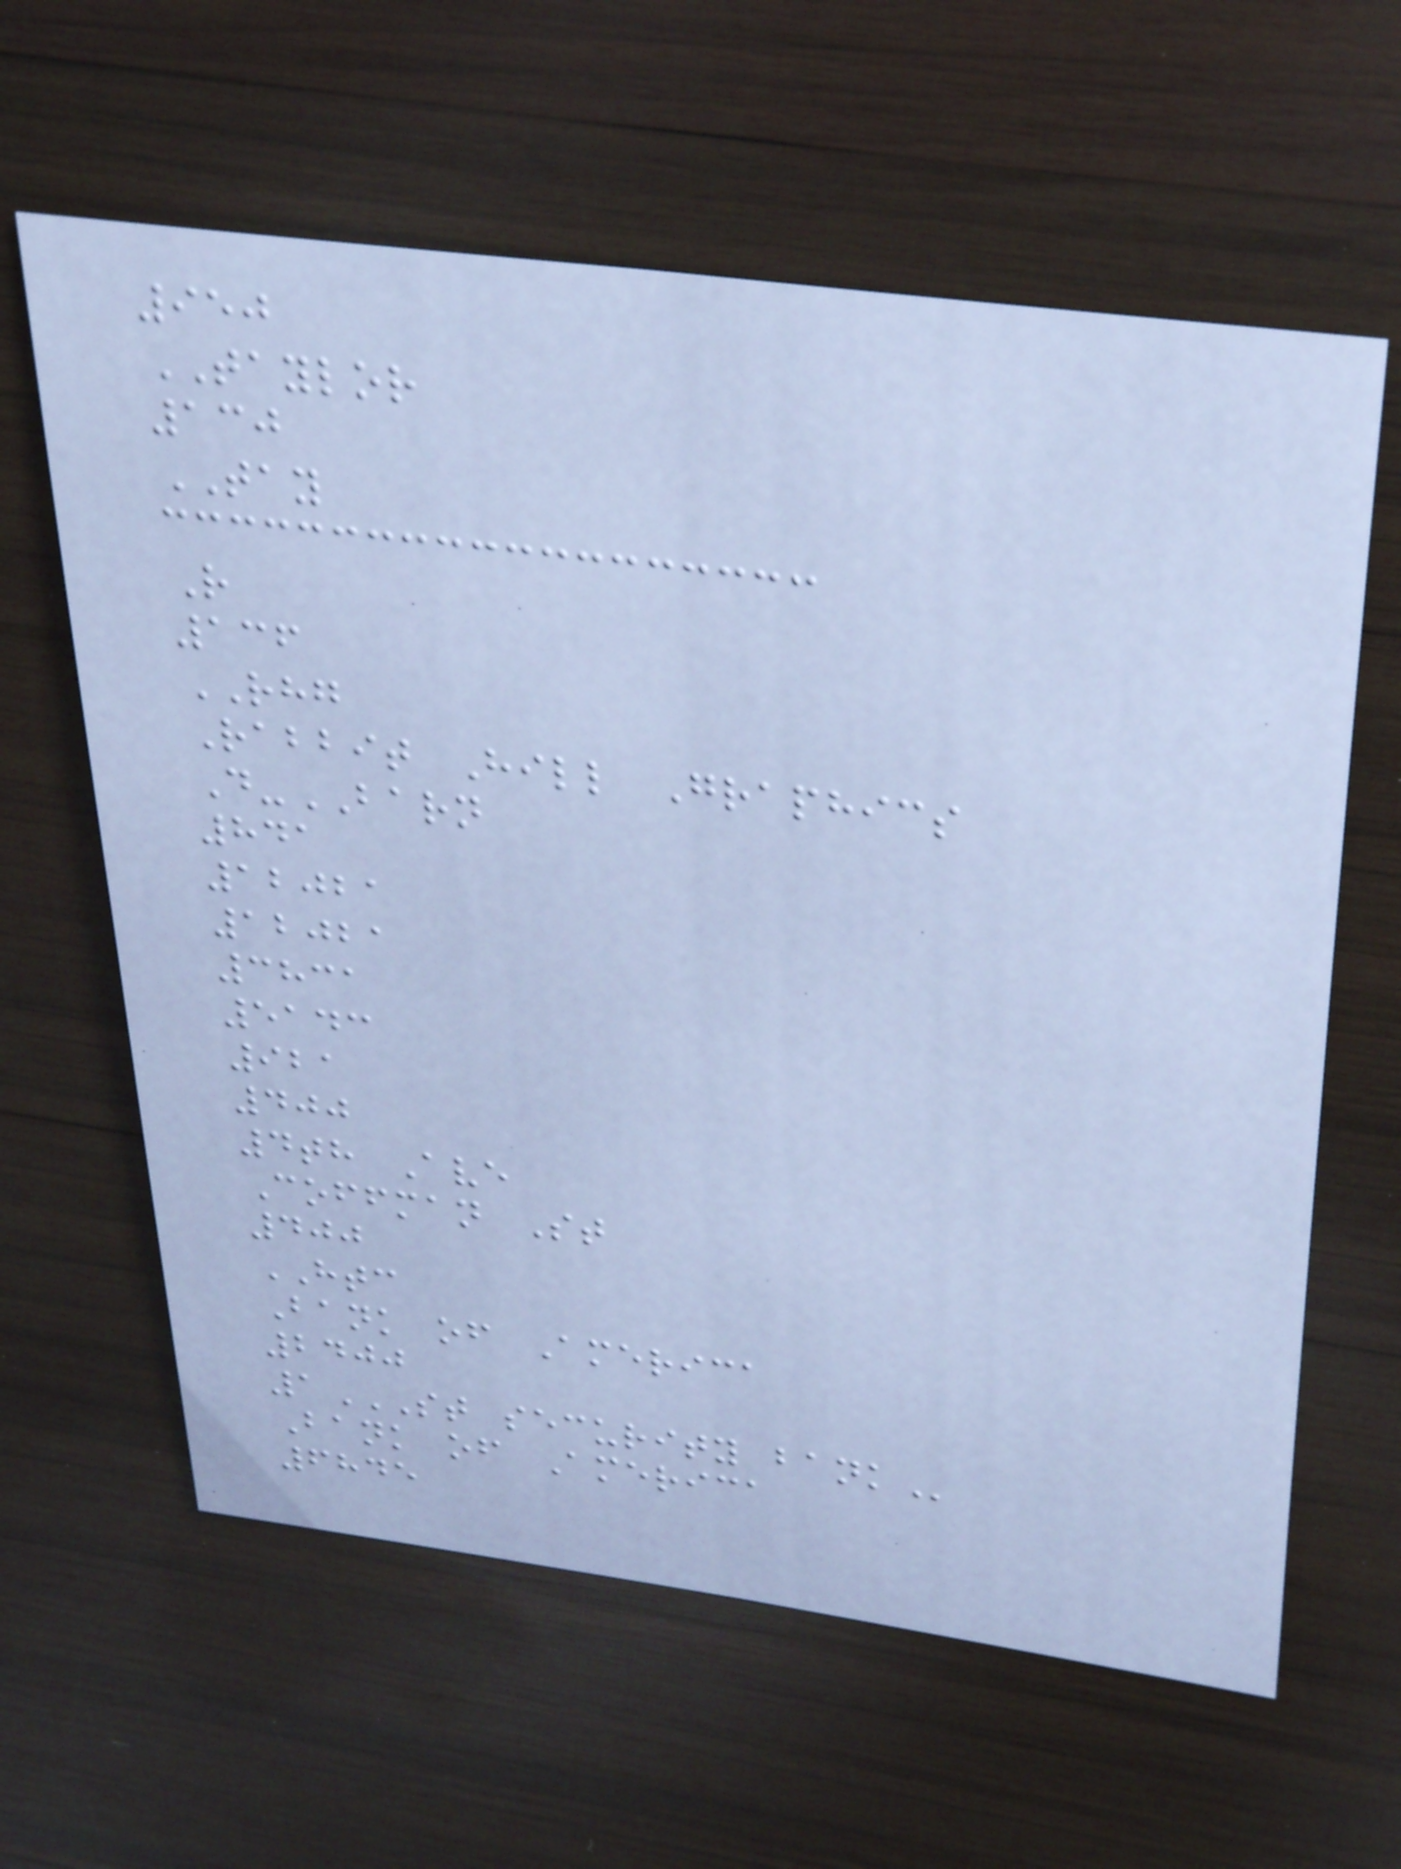950
TAYLOR
130
TAY
R
136
RHG
Rabbit Hill Graphics
D-BARN
841
12021
12021
3831
5143
921
400
4th Ave
Coffman St
400
HTC
Bank of America
2400
1ST SECURITY BANK
Bank of America
6845
